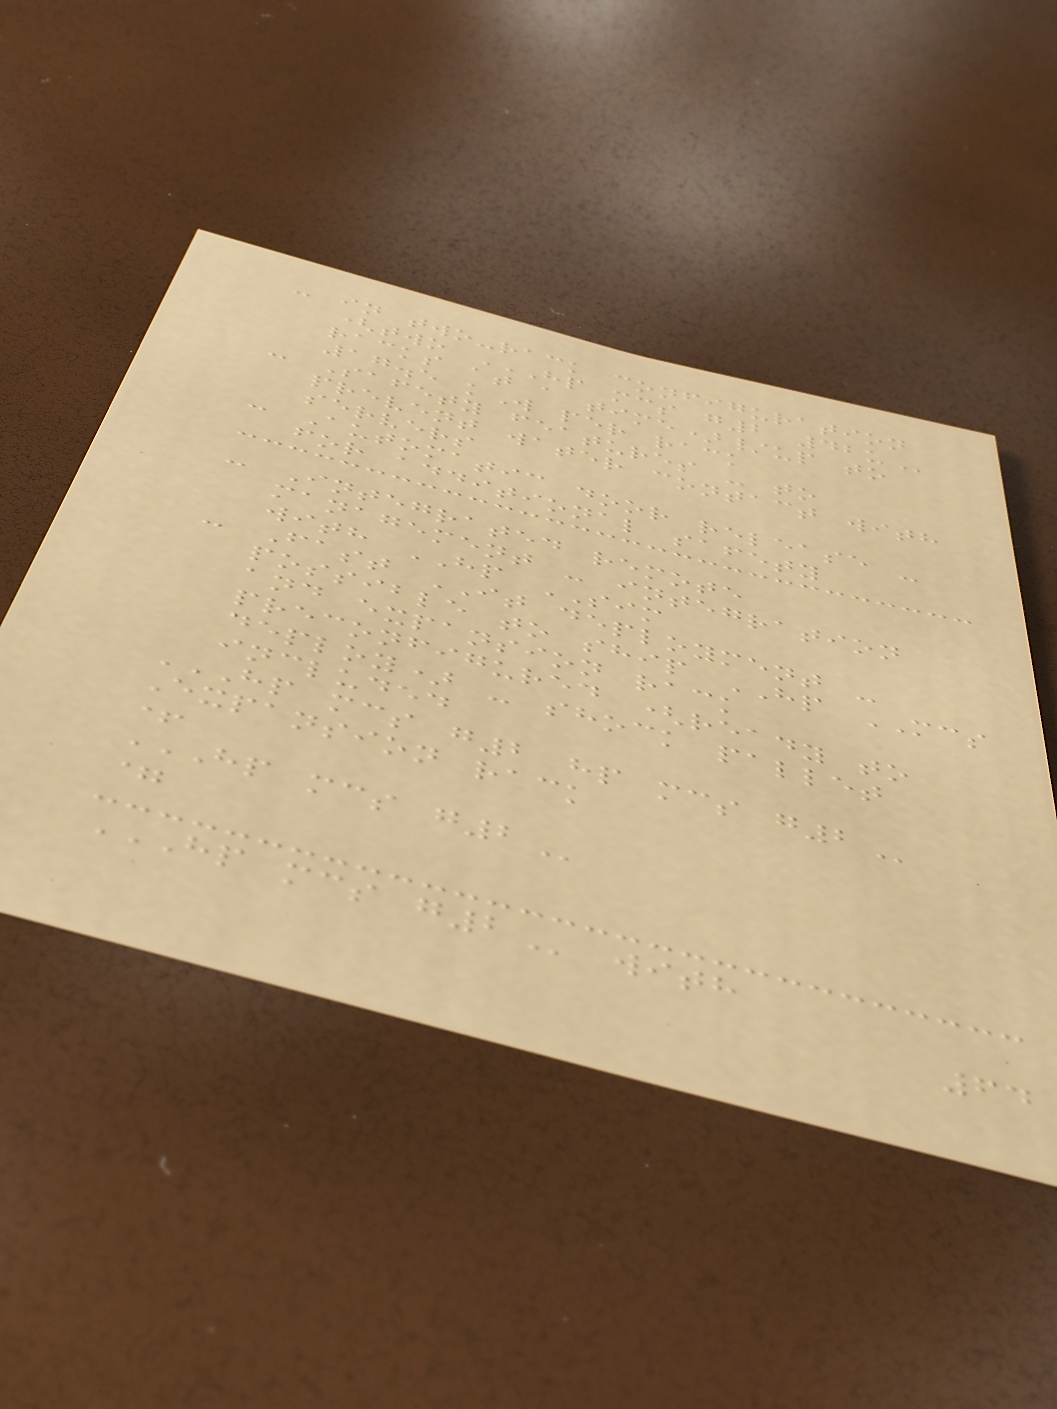- in two-rack configuration
(two HP MCS G2 42U
racks at a time)/up to
17.5 kW per rack
- Safety features - to
prevent water contact with
servers
- Automatic door release -
for additional safety
- Integrated remote
management - integration
with HP SIM
- Fast IT deployment -
possible to ship HP MCS
and expansion rack
preconfigured (ready to
deploy) - shock pallet
included
HP MCS G2 HP MCS G2
Expansion rack
+
HP MCS G2
=
HP MCS G2 with
64
